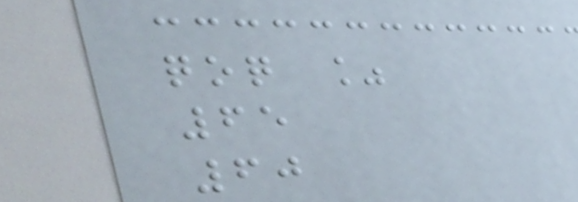qoq %
65
60
